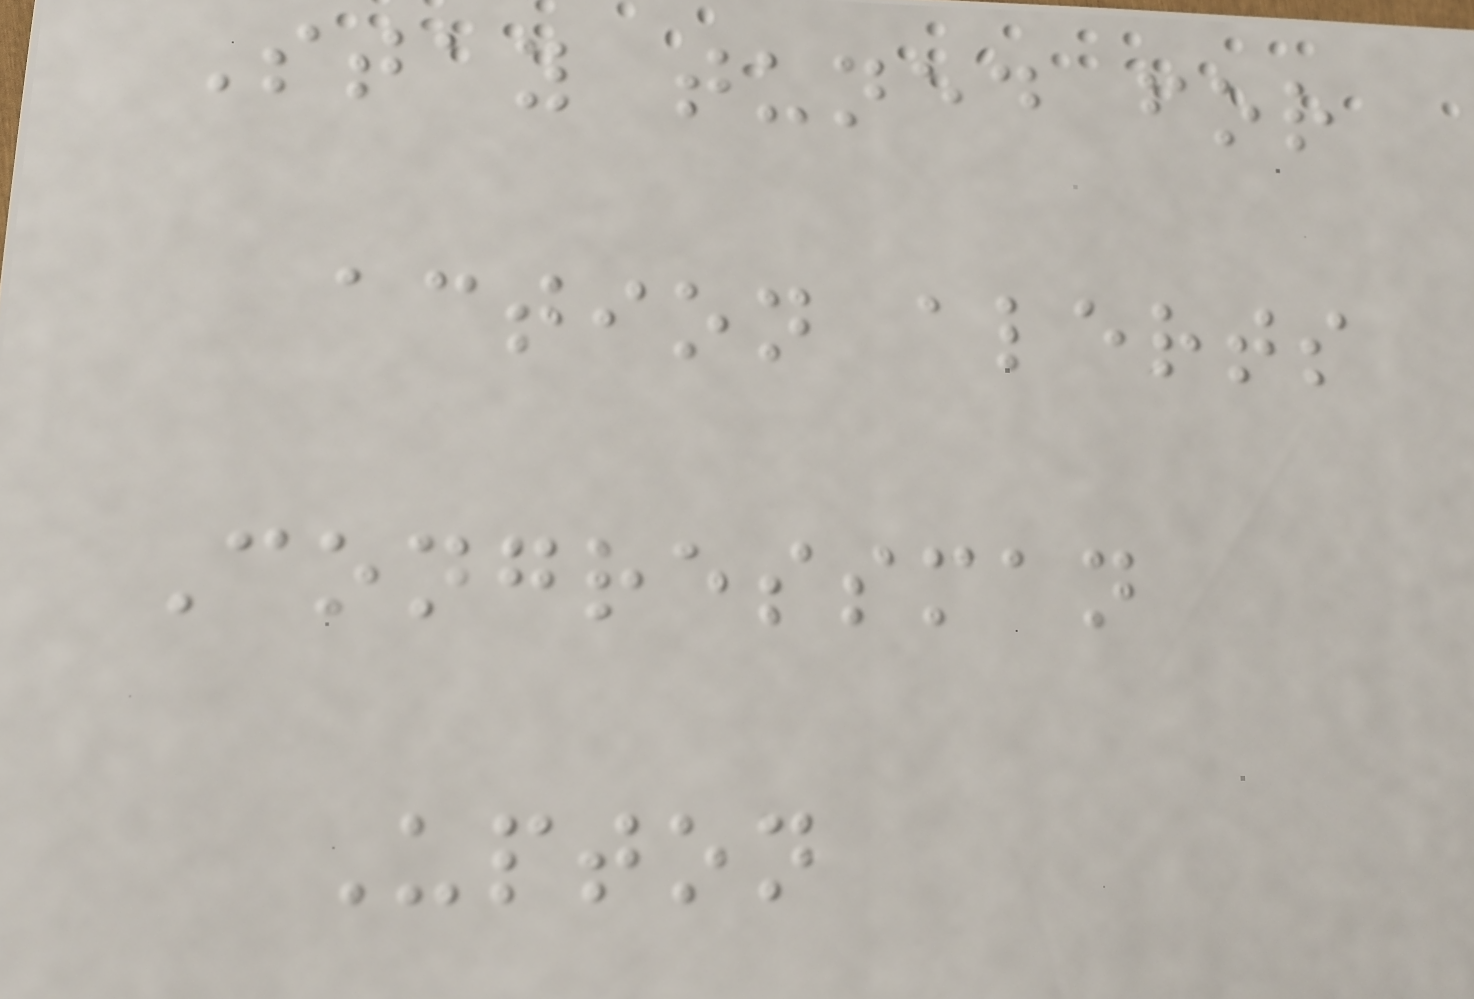Stay tuned for
action alerts
Congressman
Upton
